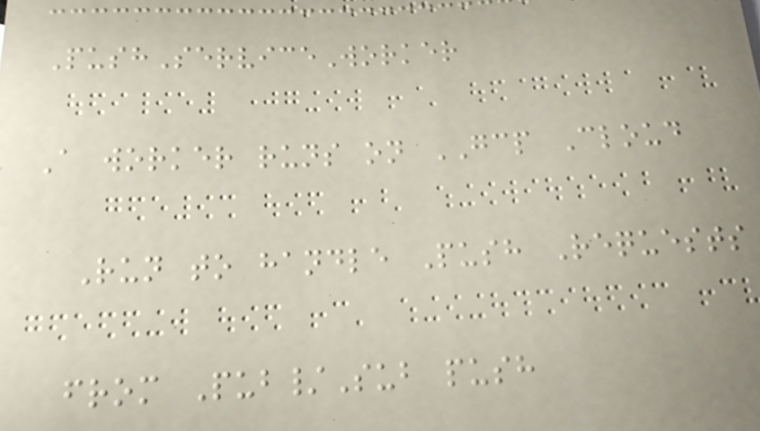PushServiceWorker
A worker runs on GCP Cloud
Run to handle Push Requests
from Pub/Sub push
